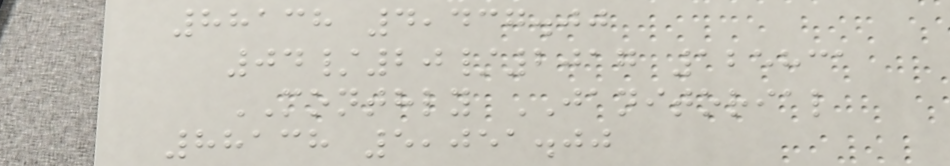88138 4,437.00
04/20/2017 125831
MONTHLY JANITORIAL
88138 5,051.00
